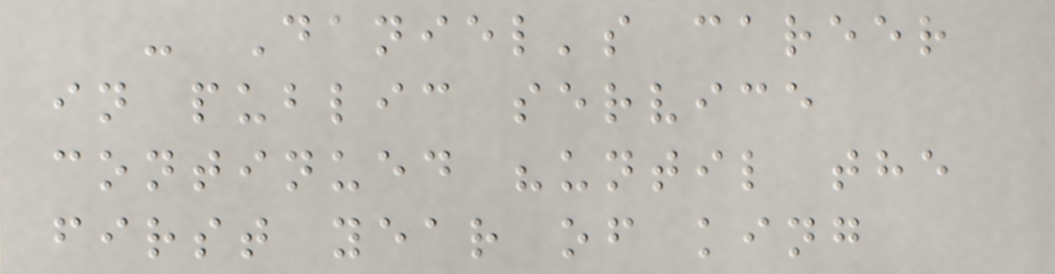- Daniel's career
in public service
continued "until the
first year of king
